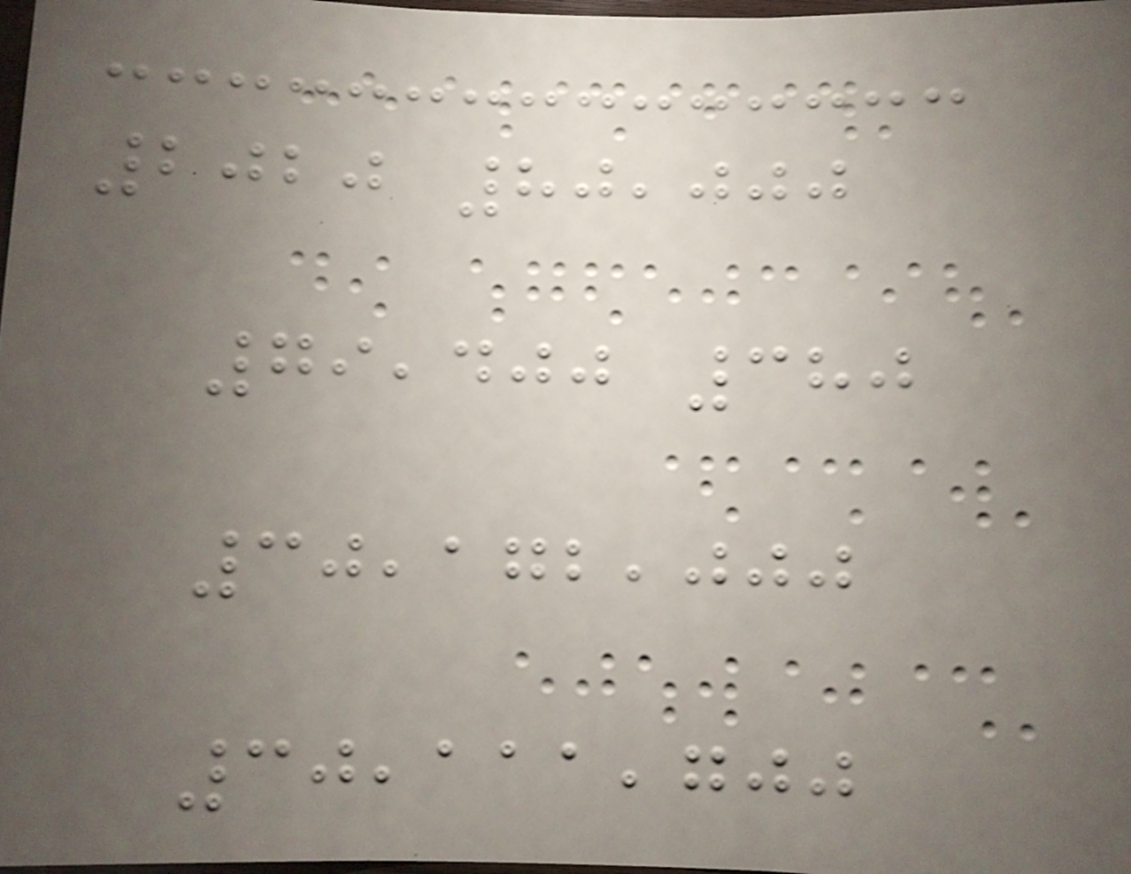2020 80,000
79,400 380
30,172,000
30,111,700
